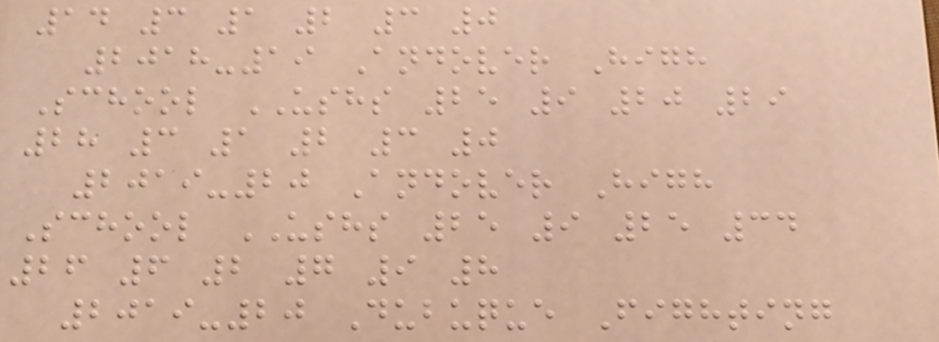14 3 1 2 3 0
2018-19 Andover High
School USHS 25 9 20 29
28 3 1 2 3 0
2019-20 Andover High
School USHS 25 9 25 34
26 6 2 7 9 8
2019-20 Dubuque Fighting
